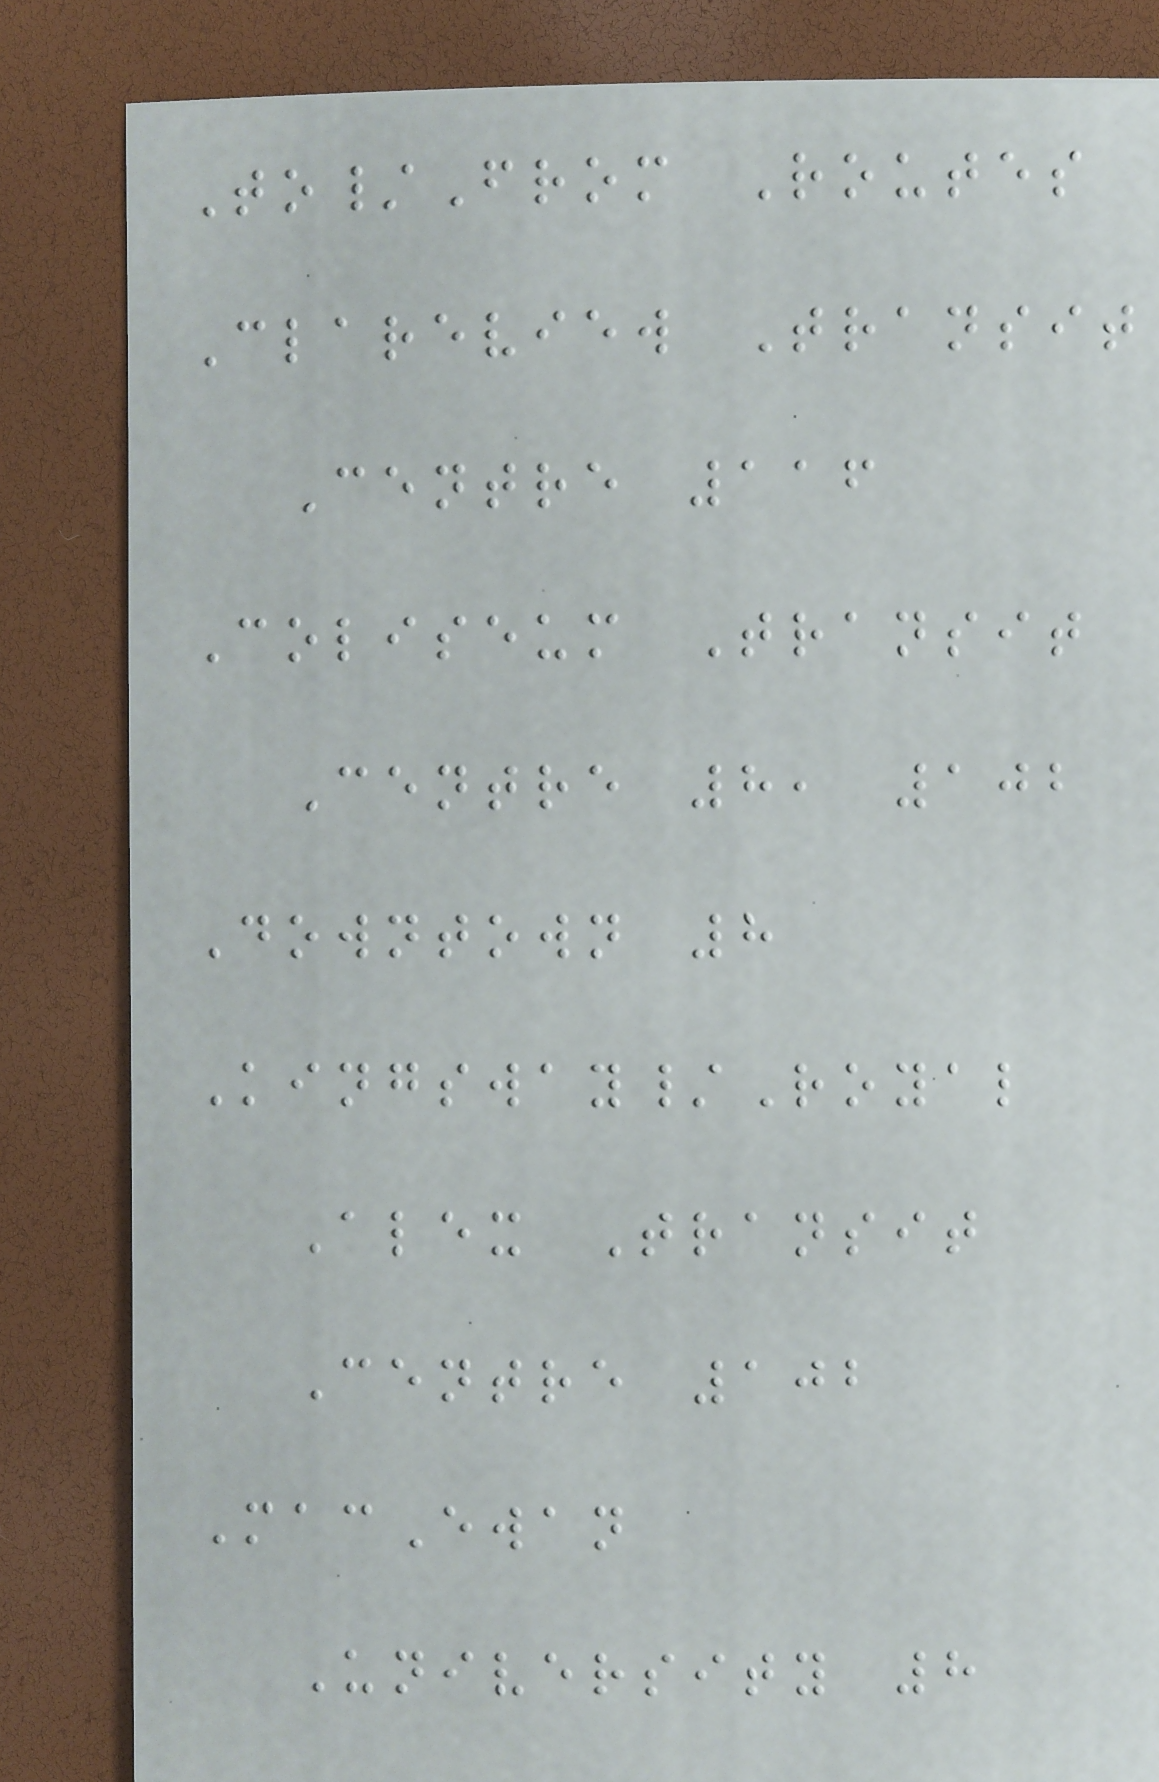To/From Routes
Clareview Transit
Centre 116
Coliseum Transit
Centre 8, 102
Downtown 8
Kingsway/Royal
Alex Transit
Centre 102
MacEwan
University 8
